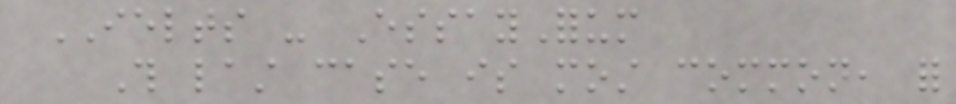IELTS - EssayForum
This last case is most common, for
